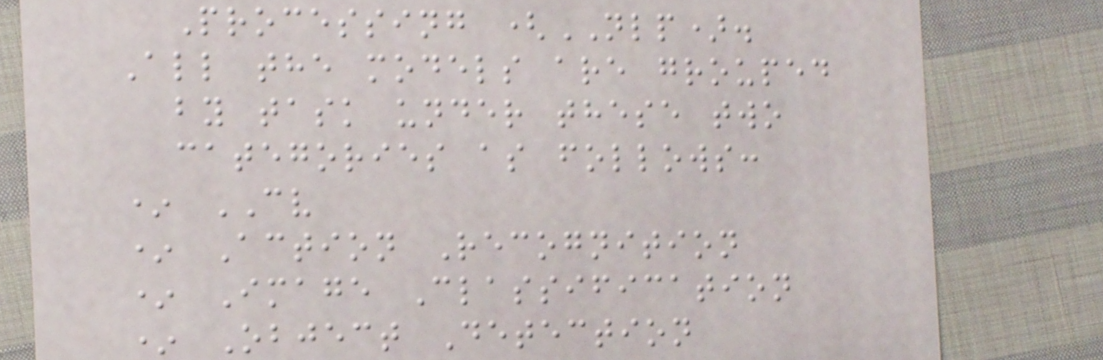Processing (NLP).
All the models are grouped
by task under these two
categories as follows:
* CV
* Action Recognition
* Image Classification
* Object Detection
